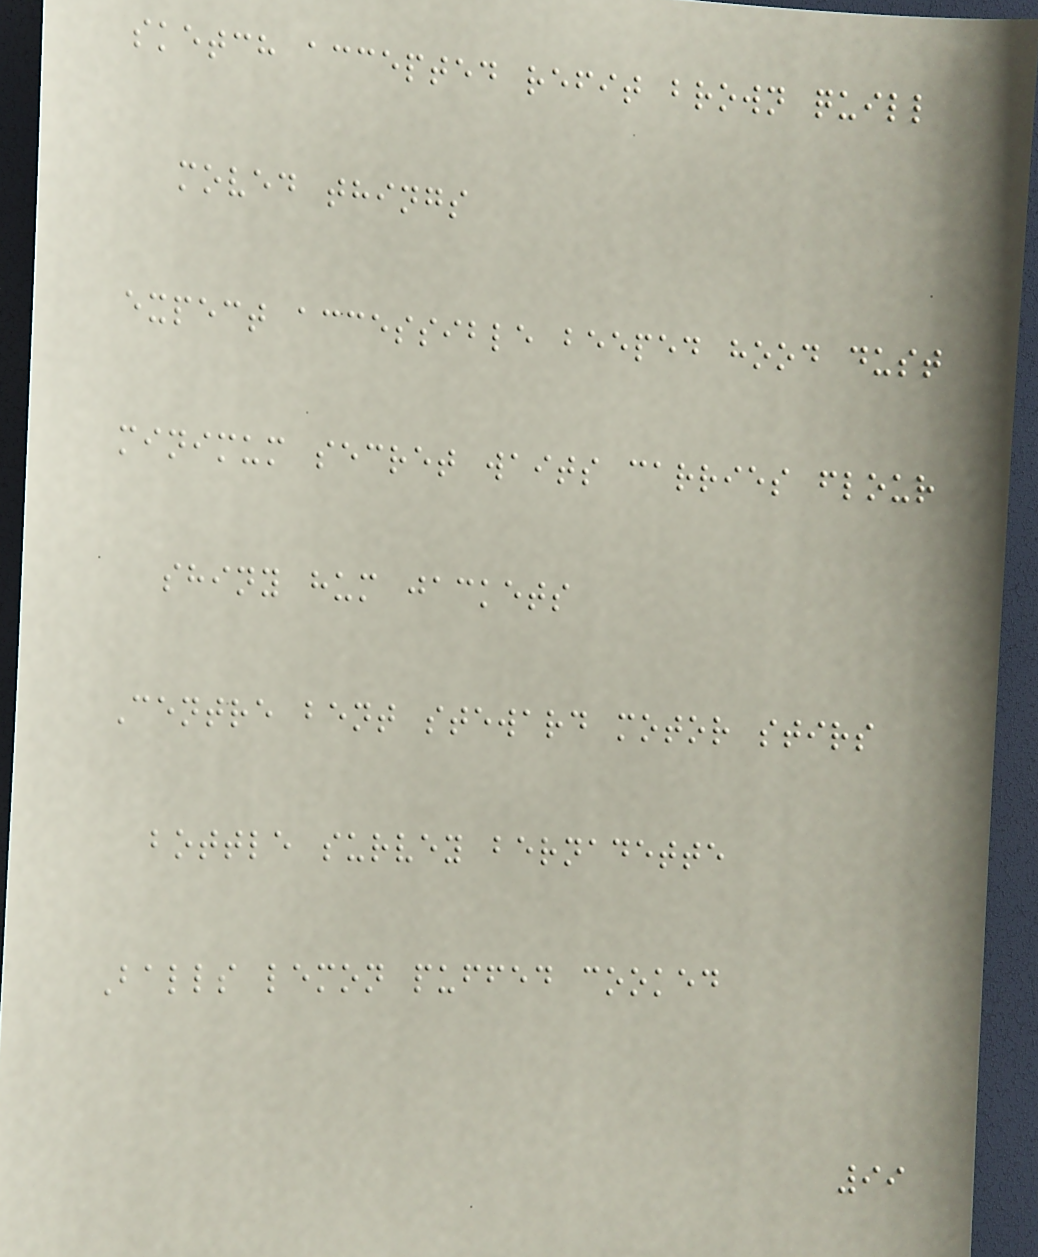sketch accepted refit brown quill
moved things
expect accessible beeped hood dust
minimum secret waits carries flour
shiny hum jackets
Centre bent steward motor stirs
bottle survey bernadette
Balls lemon puffed cooked
99
